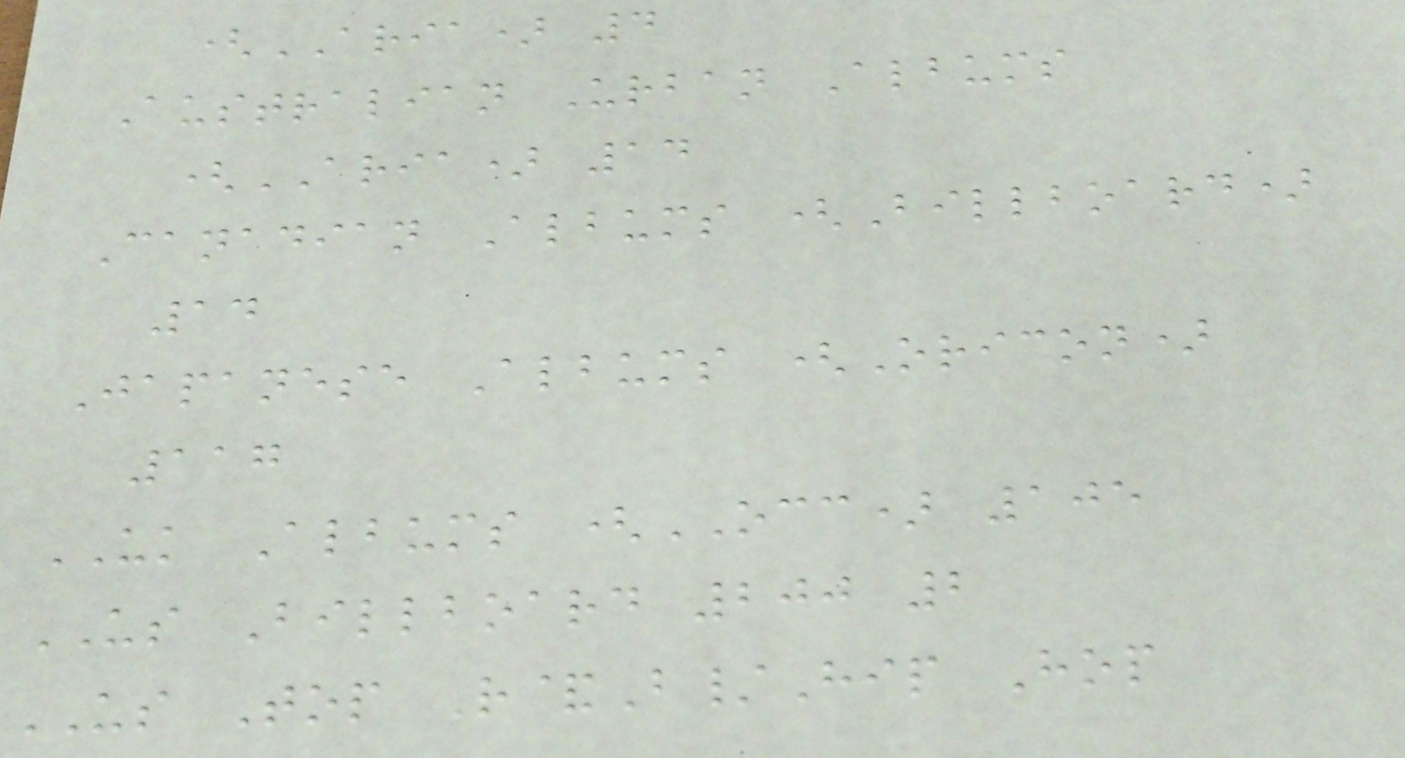(ARIA) 4
Australian Urban Albums
(ARIA) 14
Canadian Albums (Billboard)
14
Japanese Albums (Oricon)
117
UK Albums (OCC) 105
US Billboard 200 2
US Top R&B/Hip Hop
